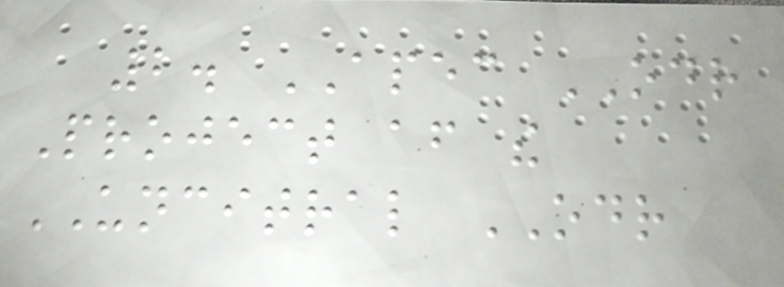2. APEC ODR
Project after the
UNCITRAL ODR
